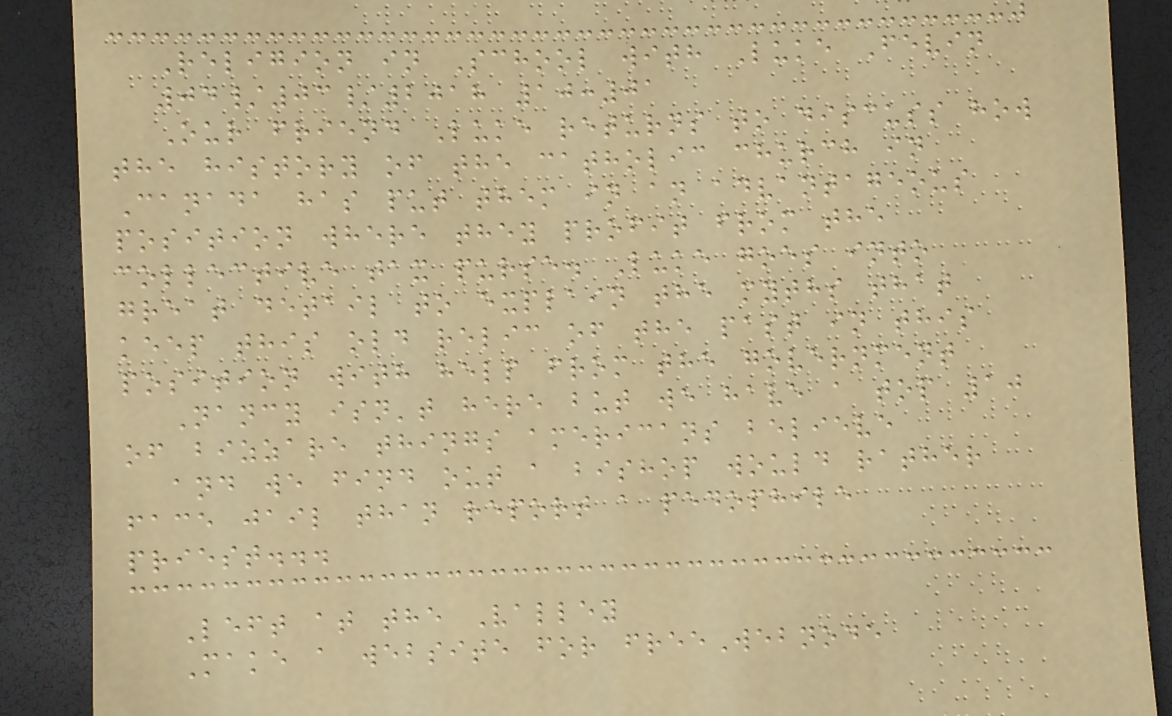Religion in School with Luke Fevin
04/03/2018 10:01
Our friend Luke returns to discuss how
the history of the catholic church in
Canada has put them in an advantageous
position where they profit from the
collective tax purse. Luke goes into
great detail to explain the myths that
keep this old relic of the past in this
position with help from the government
Nancy isn't here but we have a top 10
of bizzare things americans believe
and we find out a bishop would rather
face jail than report a pedophile
priest...
Left at the Valley
Make a website for freeWebnode
